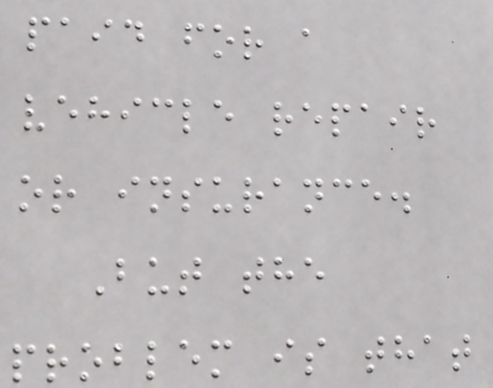paid for a
vehicle repair
or insurance.
But the
problem is that
